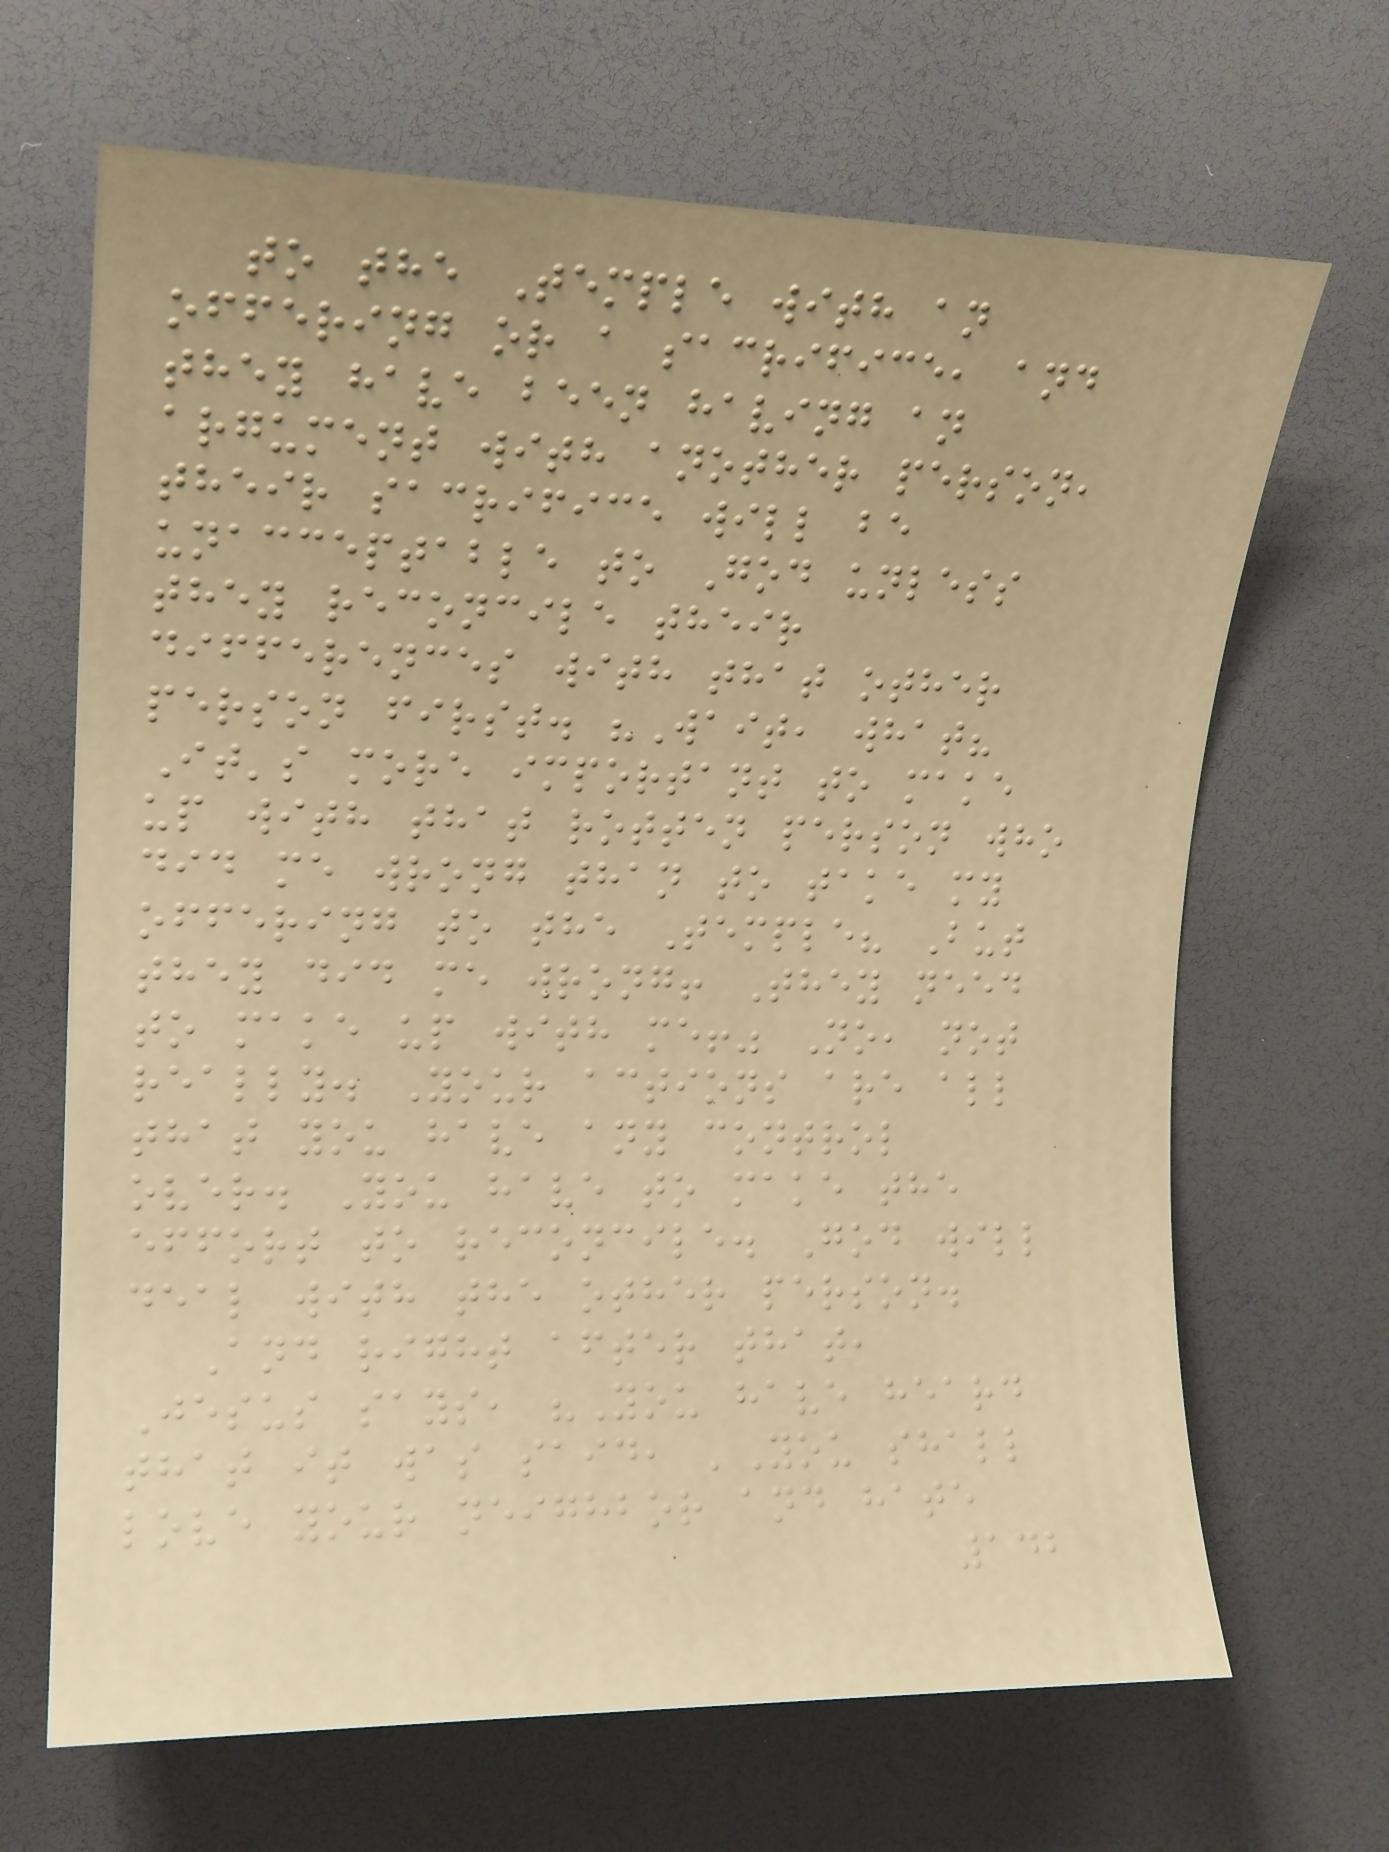to the Temple with an
offering or a sacrifice, and
they have been having an
argument with another person,
their sacrifice will be
unacceptable to God unless
they reconcile their
differences with that other
person first. "Wait, what?
It's more important to make
up with that rotten person who
did me wrong than to take my
offering to the Temple? But
they did me wrong! They need
to make up with me!" No, not
really. Your actions are all
that you have any control
over. You have to make the
effort to reconcile. God will
deal with the other person.
And right after that,
Jesus says, "You have heard
that it was said, 'You shall
love your neighbor and hate
142
